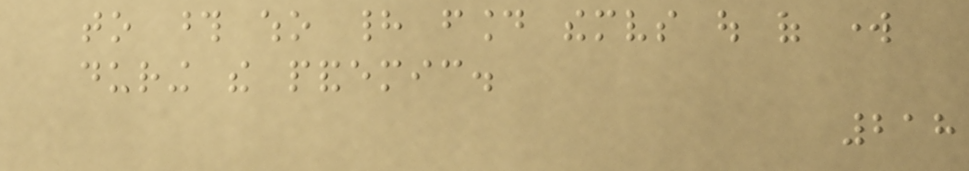to those who had found themselves out of work
during the pandemic.
218
